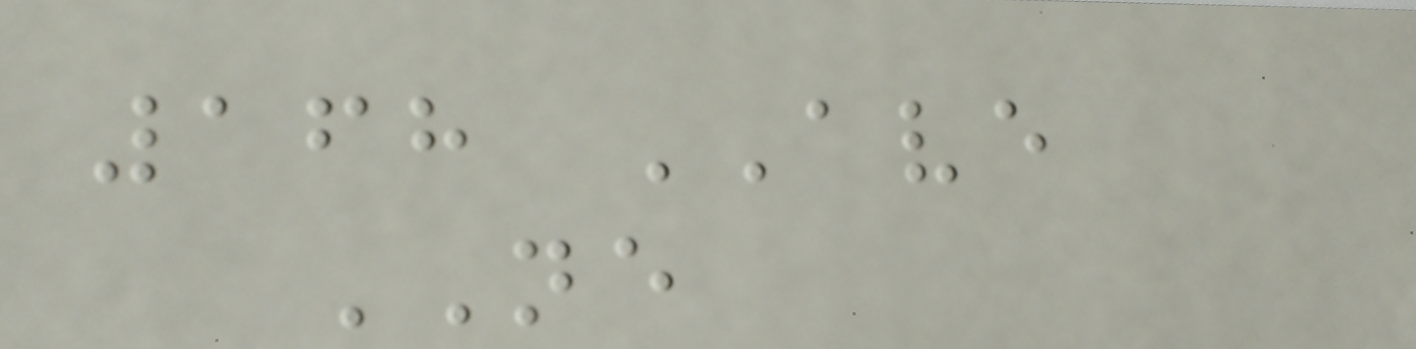168 AVE
NE
